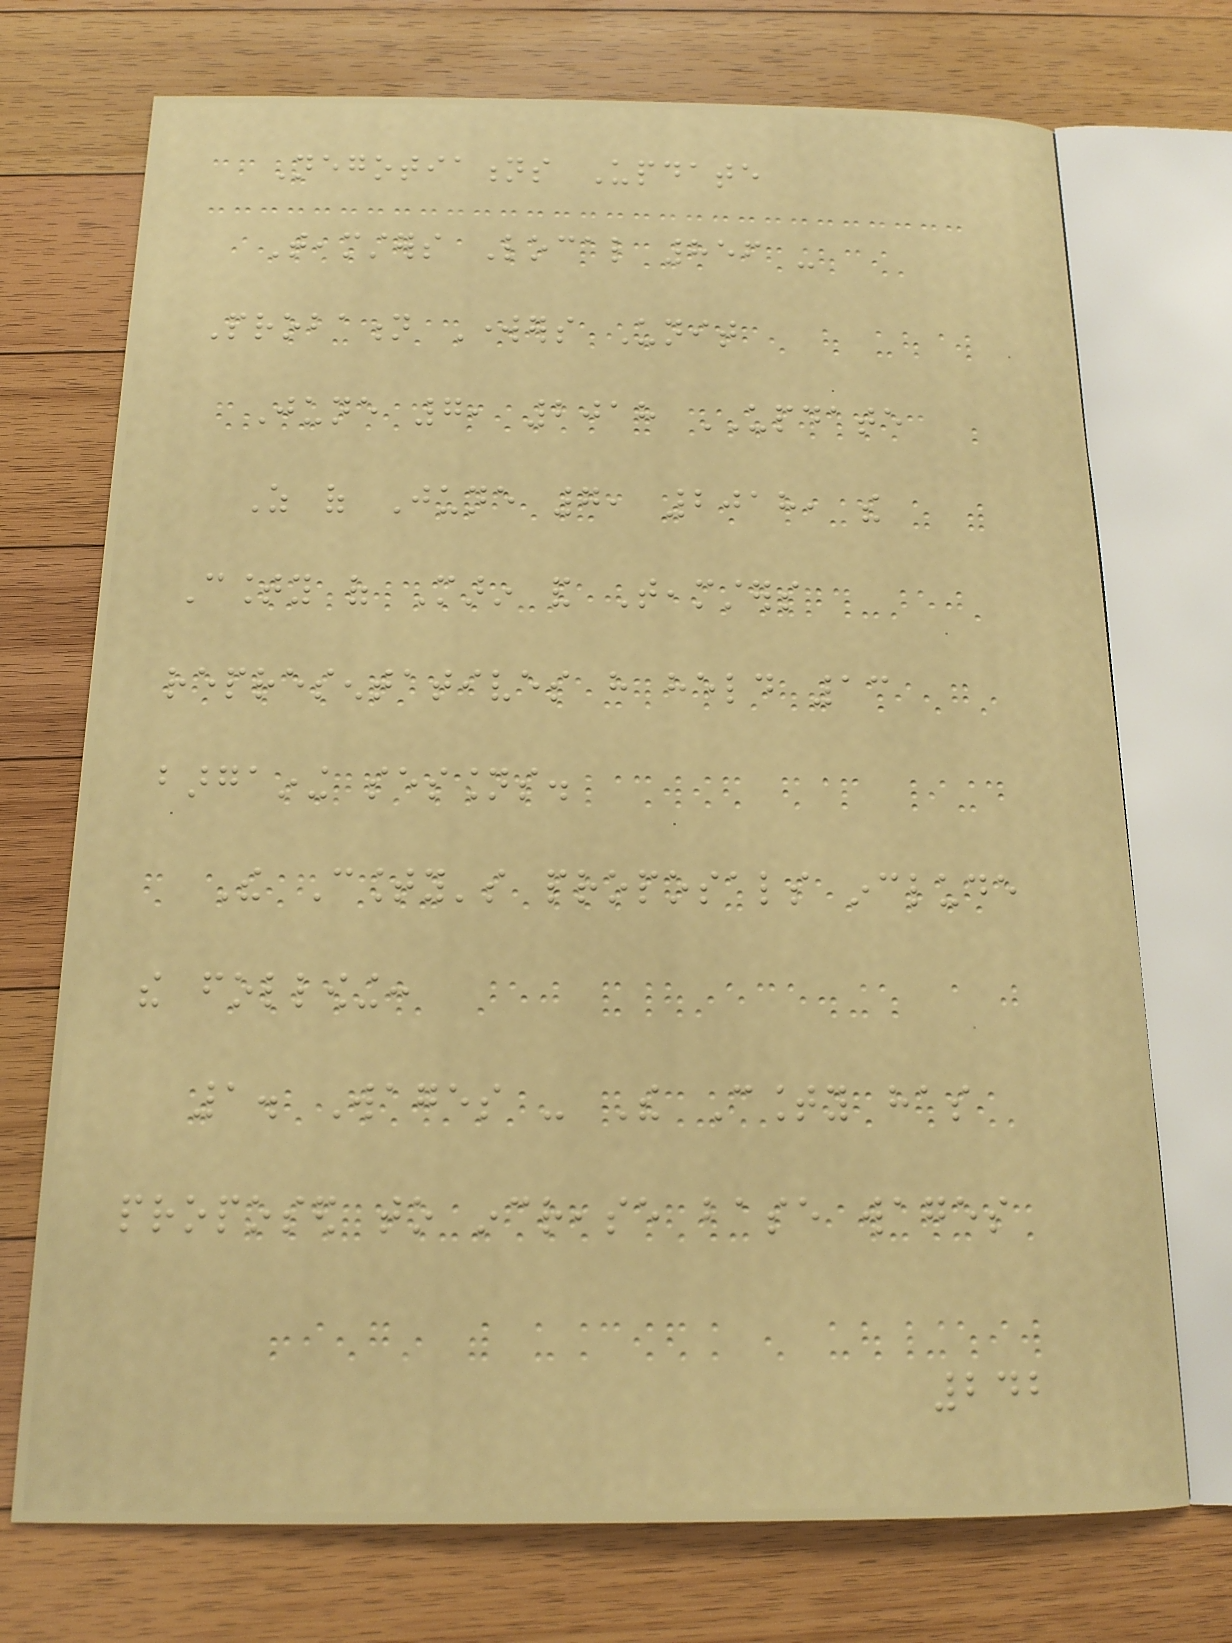Negotiations Update
Teamsters Local 856 -
Probation Workers Unit
June 7, 2018 UPDATE
As of June 7, 2018, the
County of Marin and Teamsters
representatives have held 13
bargaining sessions.
The County's proposals include
the following:
1. Wages - The County has
proposed to increase base wages
242
